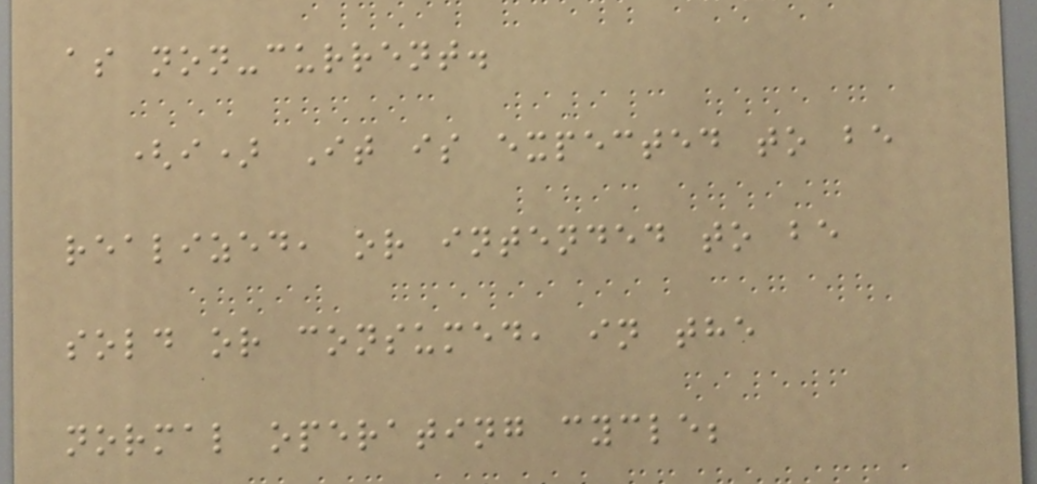as non-current.
(i) It is expected to be
realized, or intended to be
sold or consumed, in the
normal operating cycle;
